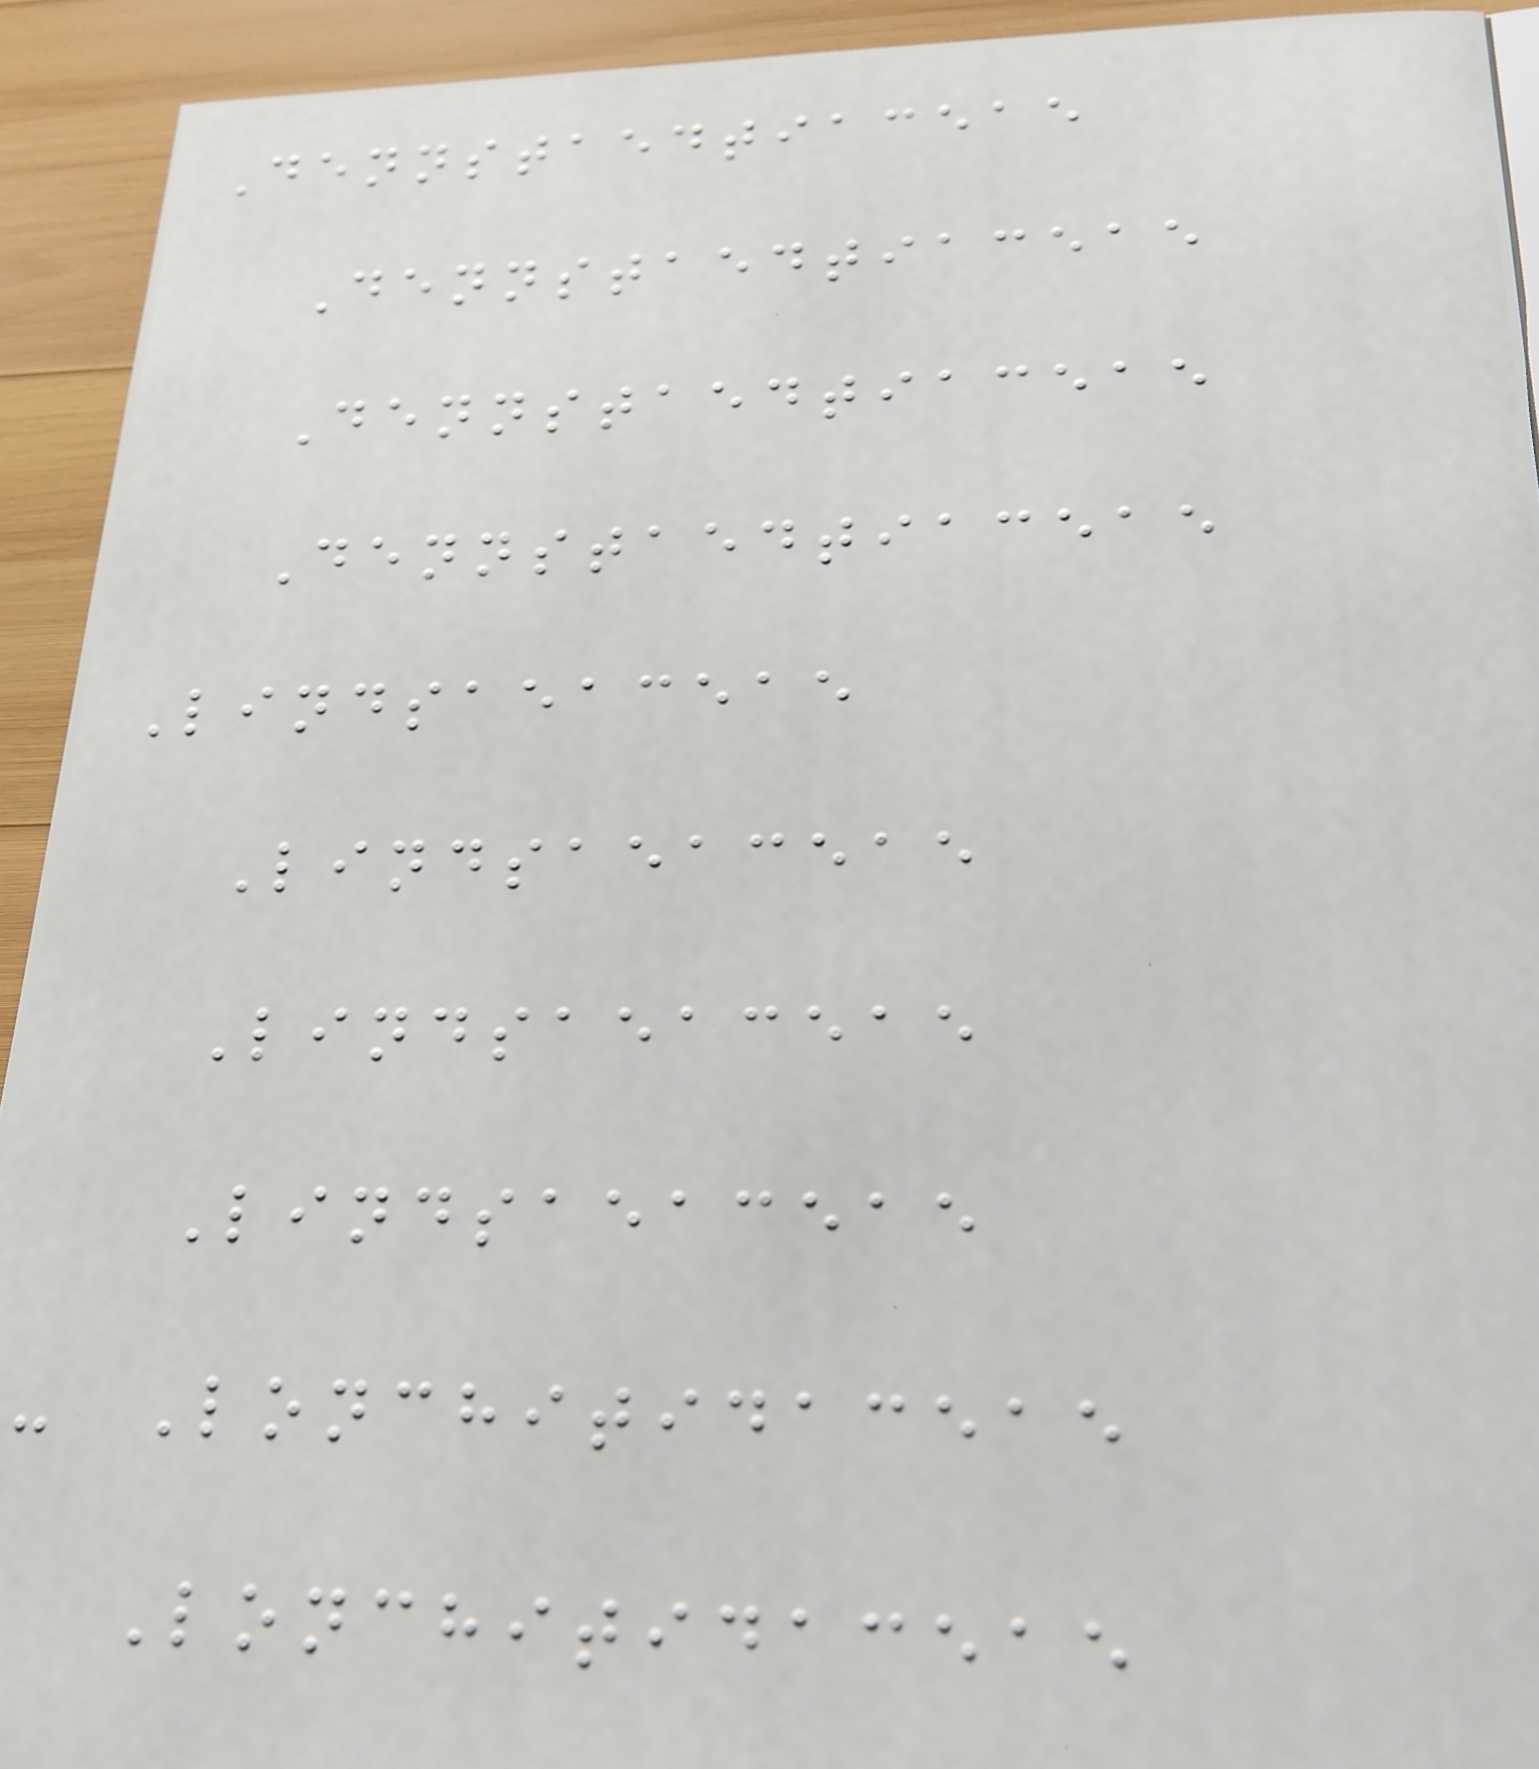Dennstaedtiaceae
Dennstaedtiaceae
Dennstaedtiaceae
Dennstaedtiaceae
Lindsaeaceae
Lindsaeaceae
Lindsaeaceae
Lindsaeaceae
- Lonchitidaceae
Lonchitidaceae
